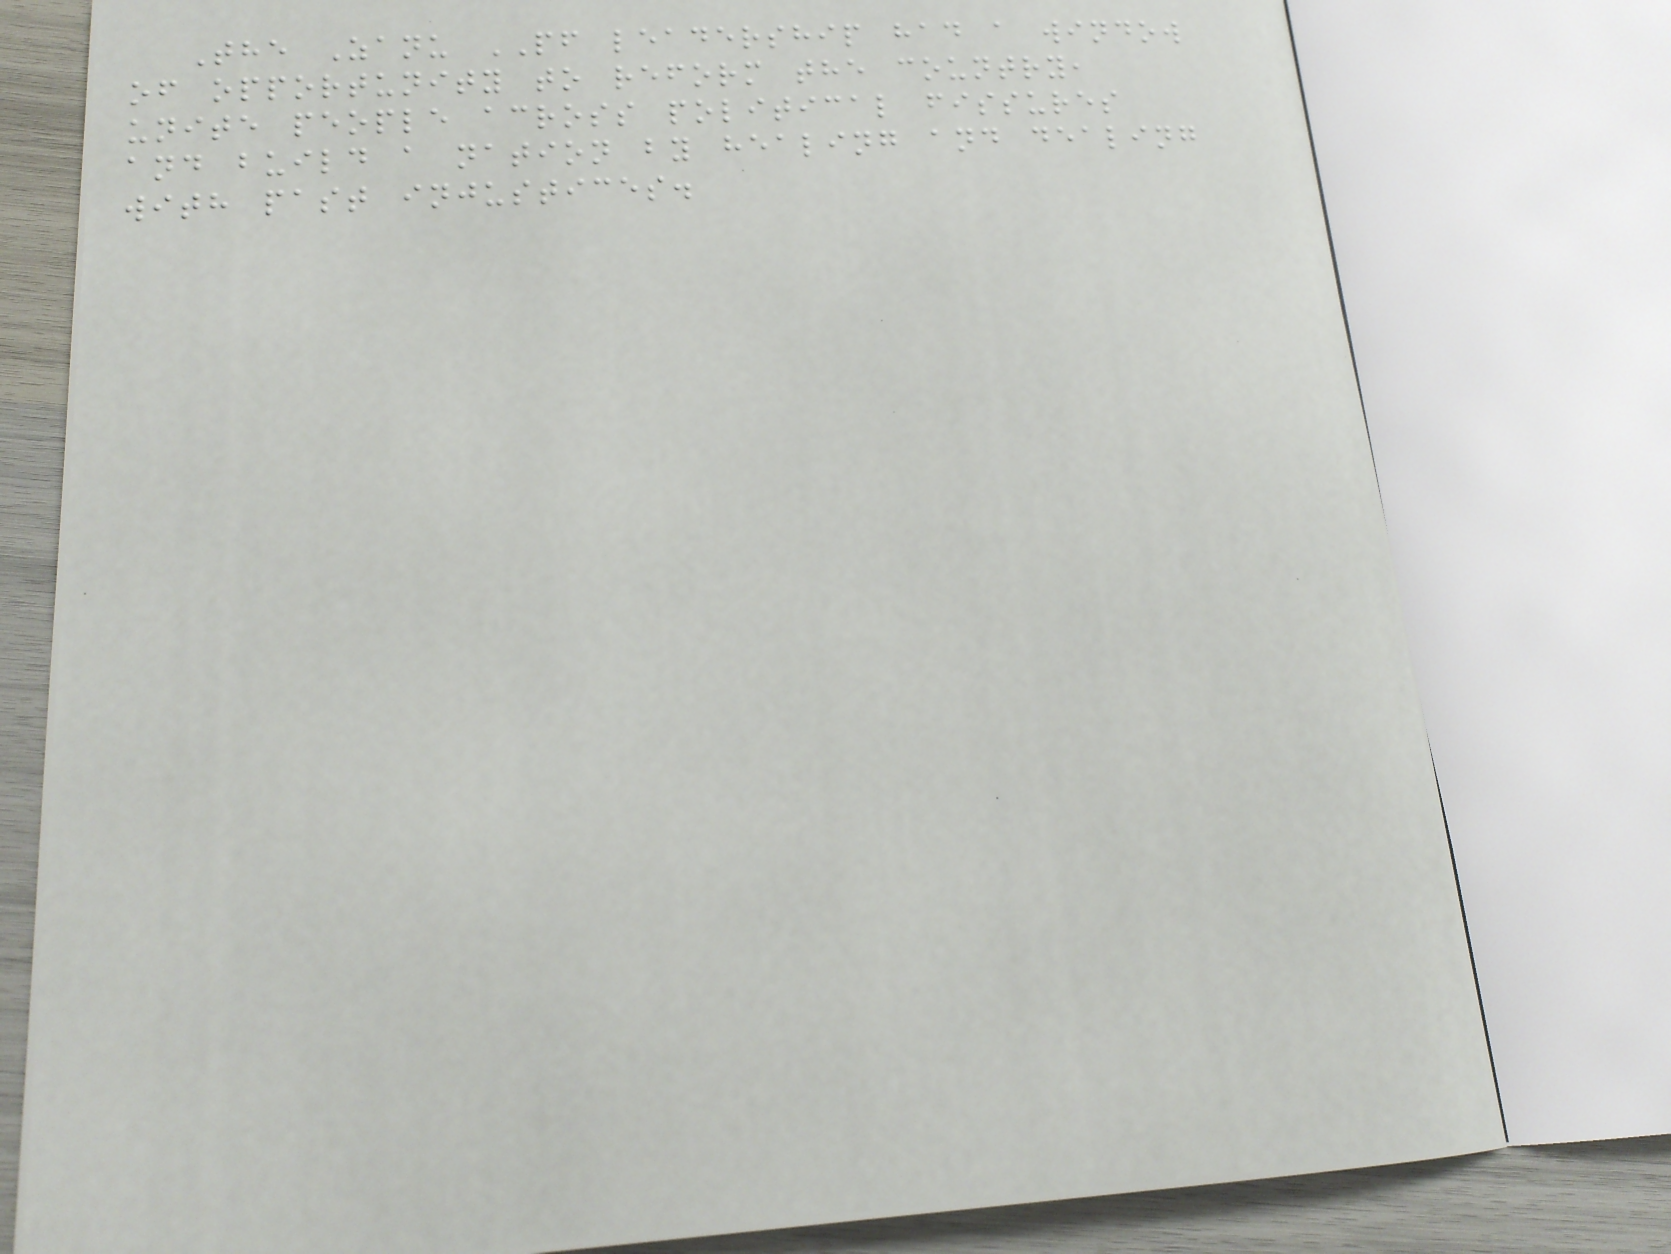The Zanu PF leadership had a window
of opportunity to reform the country,
unite people across political fissures
and build a nation by healing and dealing
with past injustices.
